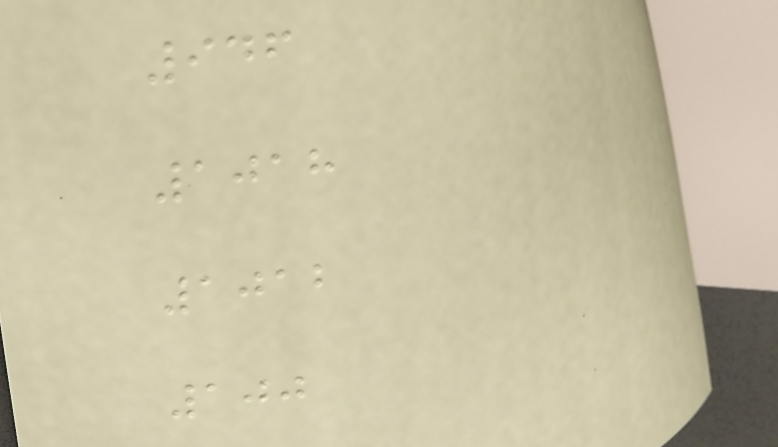946
1018
1012
100
